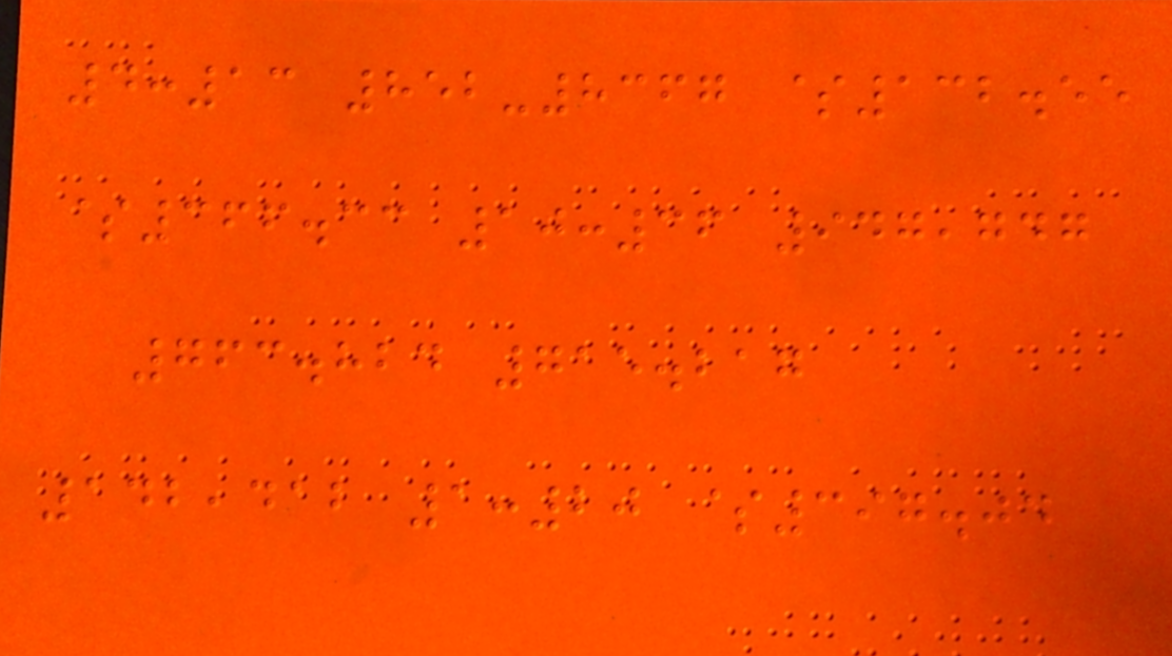4:13 852-8367 $132.55
$366.33 10:36 947,747
763.824 715.217
142,412 1:20 $397.04
